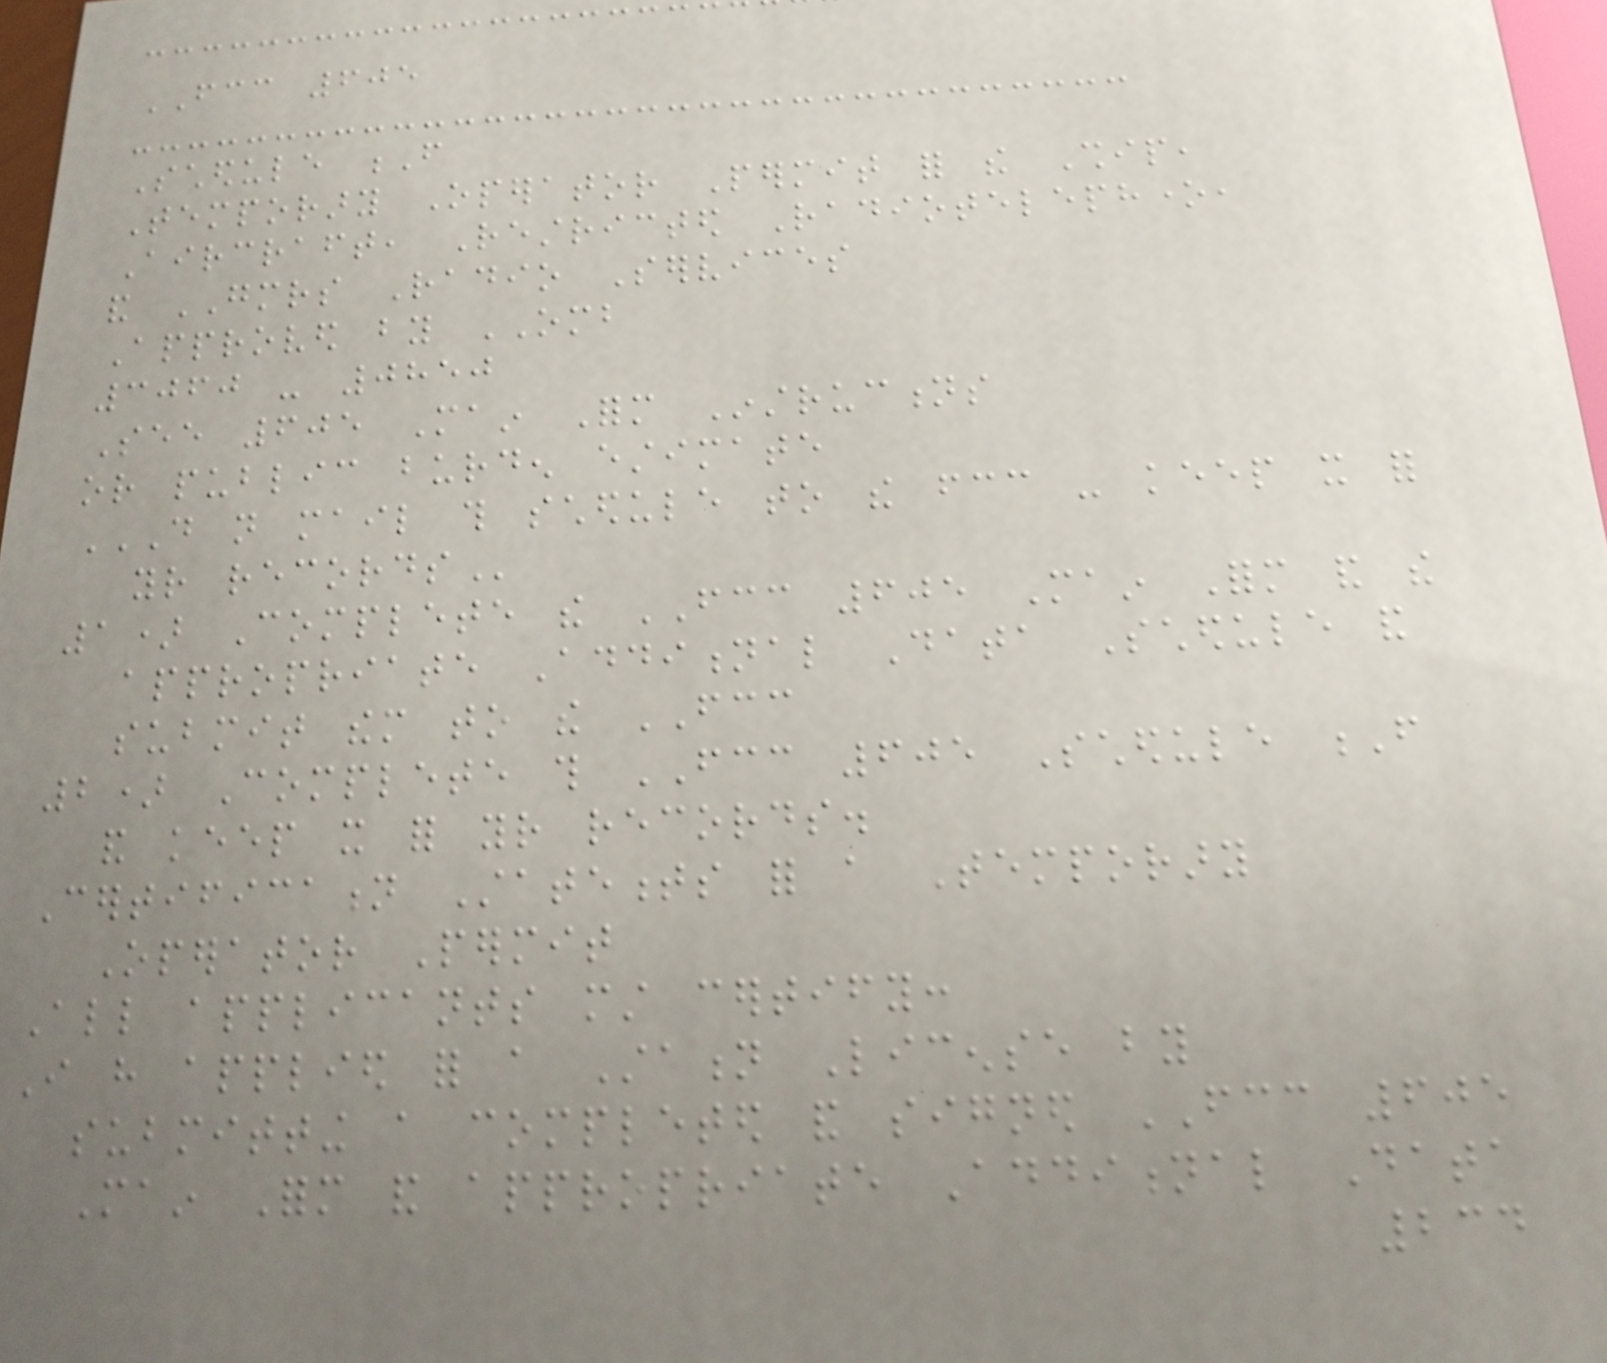FCC 605
Schedule F
Temporary Operator Permit for the Ship,
Aircraft, Restricted Radiotelephone,
and GMRS Radio Services
Approved by OMB
3060 - 0850
See 605 Main Form Instructions
or public burden estimate
DO NOT MAIL THIS SCHEDULE TO THE FCC - KEEP IT FOR
YOUR RECORDS
1) Complete the FCC 605 Main Form and the
appropriate Additional Data Schedule and
submit them to the FCC
2) Complete this FCC 605 Schedule F
and keep it for your records.
Certification Statements for a Temporary
Operator Permit
All applicants must certify:
I have applied for a Station License by
submitting a completed and signed FCC 605
Main Form and appropriate Additional Data
234
